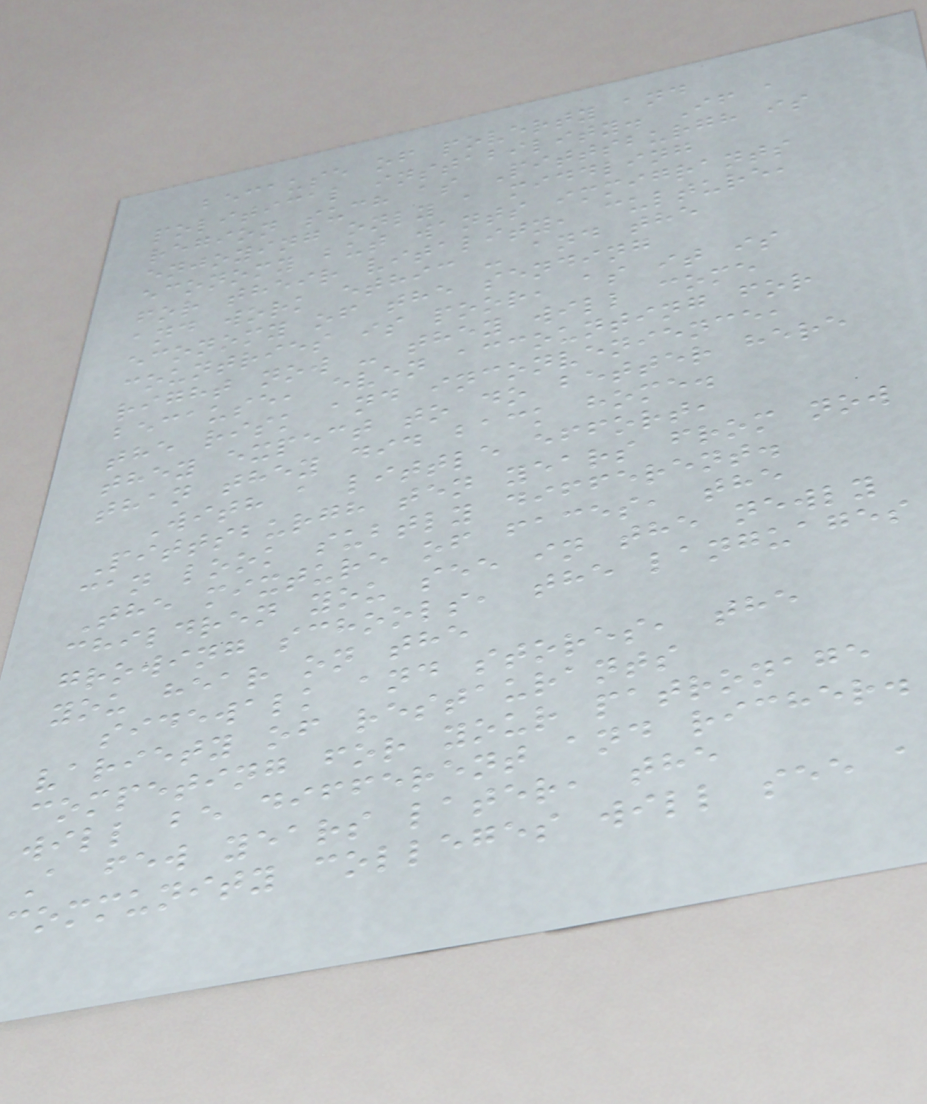because of poverty and
political instability. If a
region such as Pittsburgh is
enjoying only a middling
economy but wants immigrants
for their vitality, culture,
and work ethic - and the
economy of the sending
countries is poor, as it is
right now - they will come
because, even accounting for
the risk and inconvenience,
they expect to do better here
than they did back home.
With a little effort,
Pittsburgh ten years from now
can look subtly different.
The mixture of faces, the
children you see in the newly
growing schools, the languages
you hear on the
sidewalk and stores, the
variety of restaurants
competing for your patronage
will be different and richer.
A few years later, the
community colleges will see a
